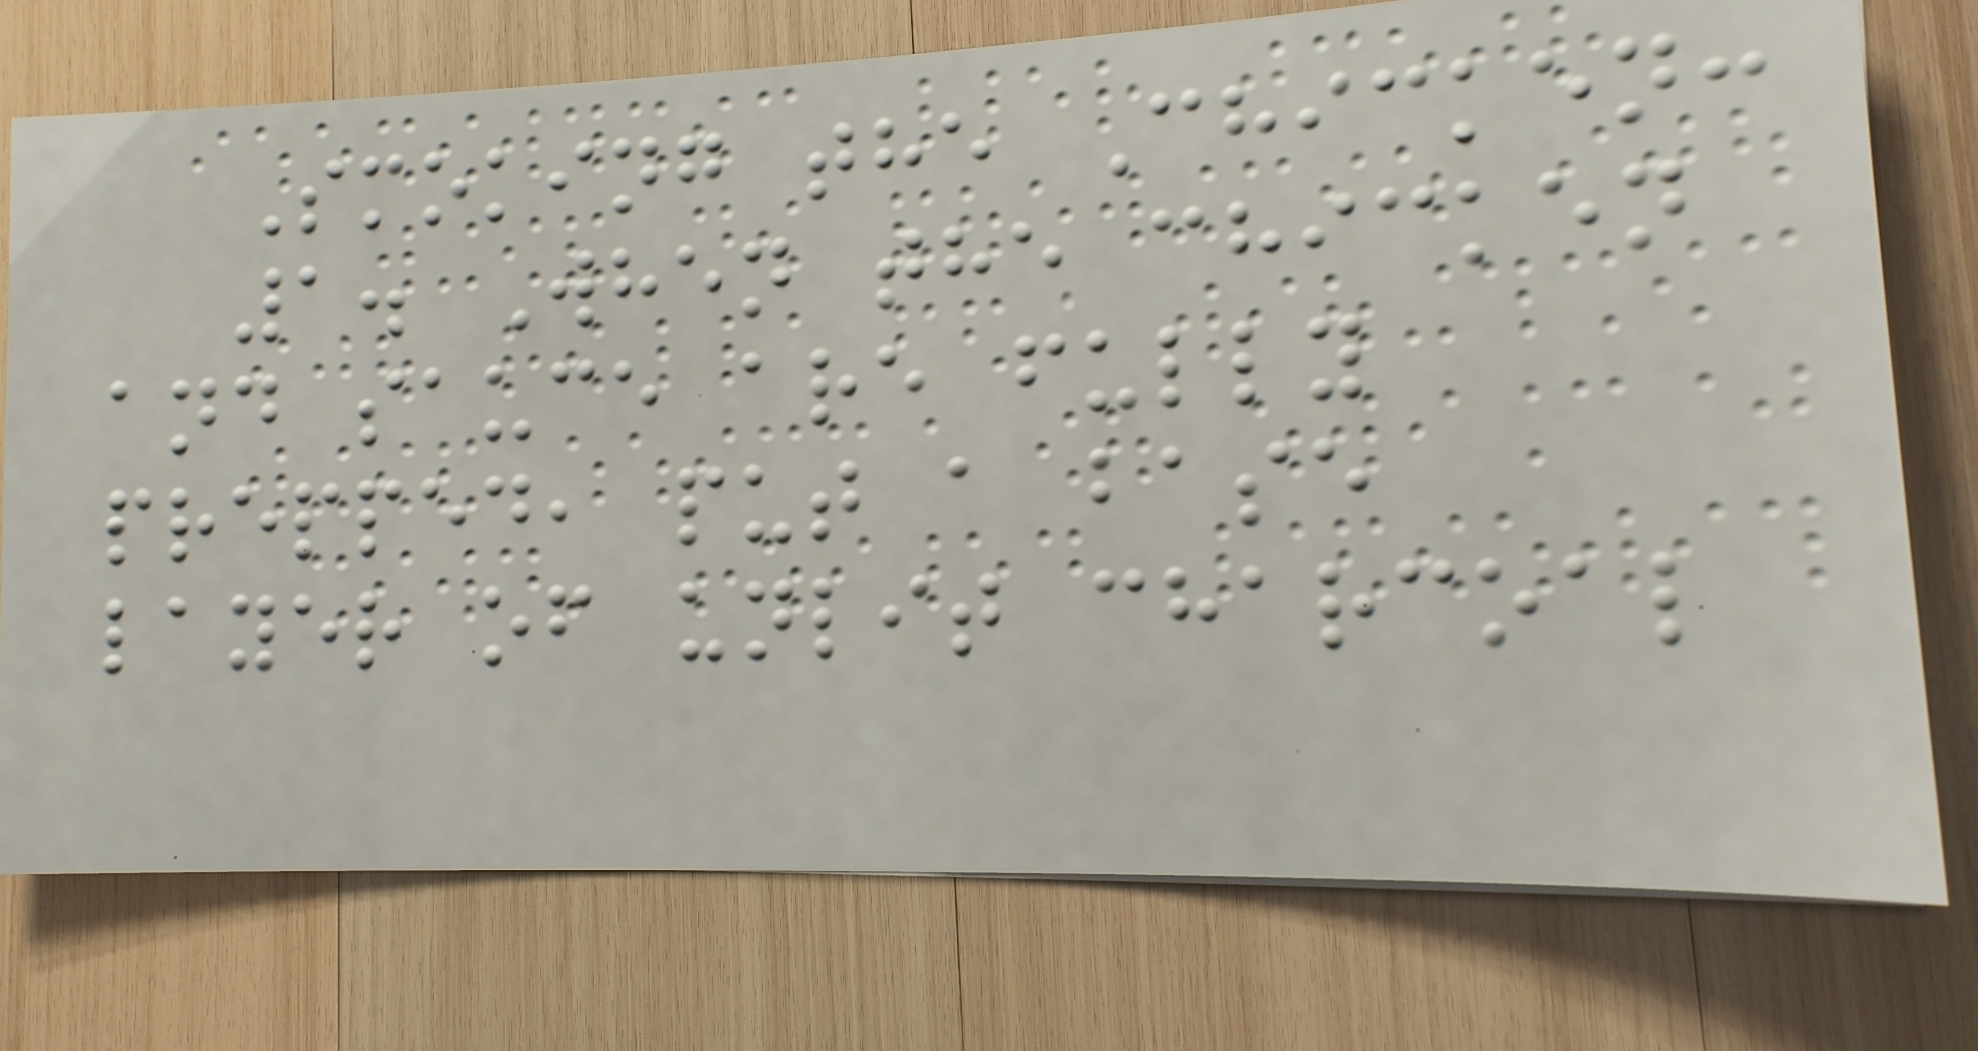Smoking the Chicken:
1. When the chicken
and sauce are fully
prepped, put a base
layer of unlit charcoal
